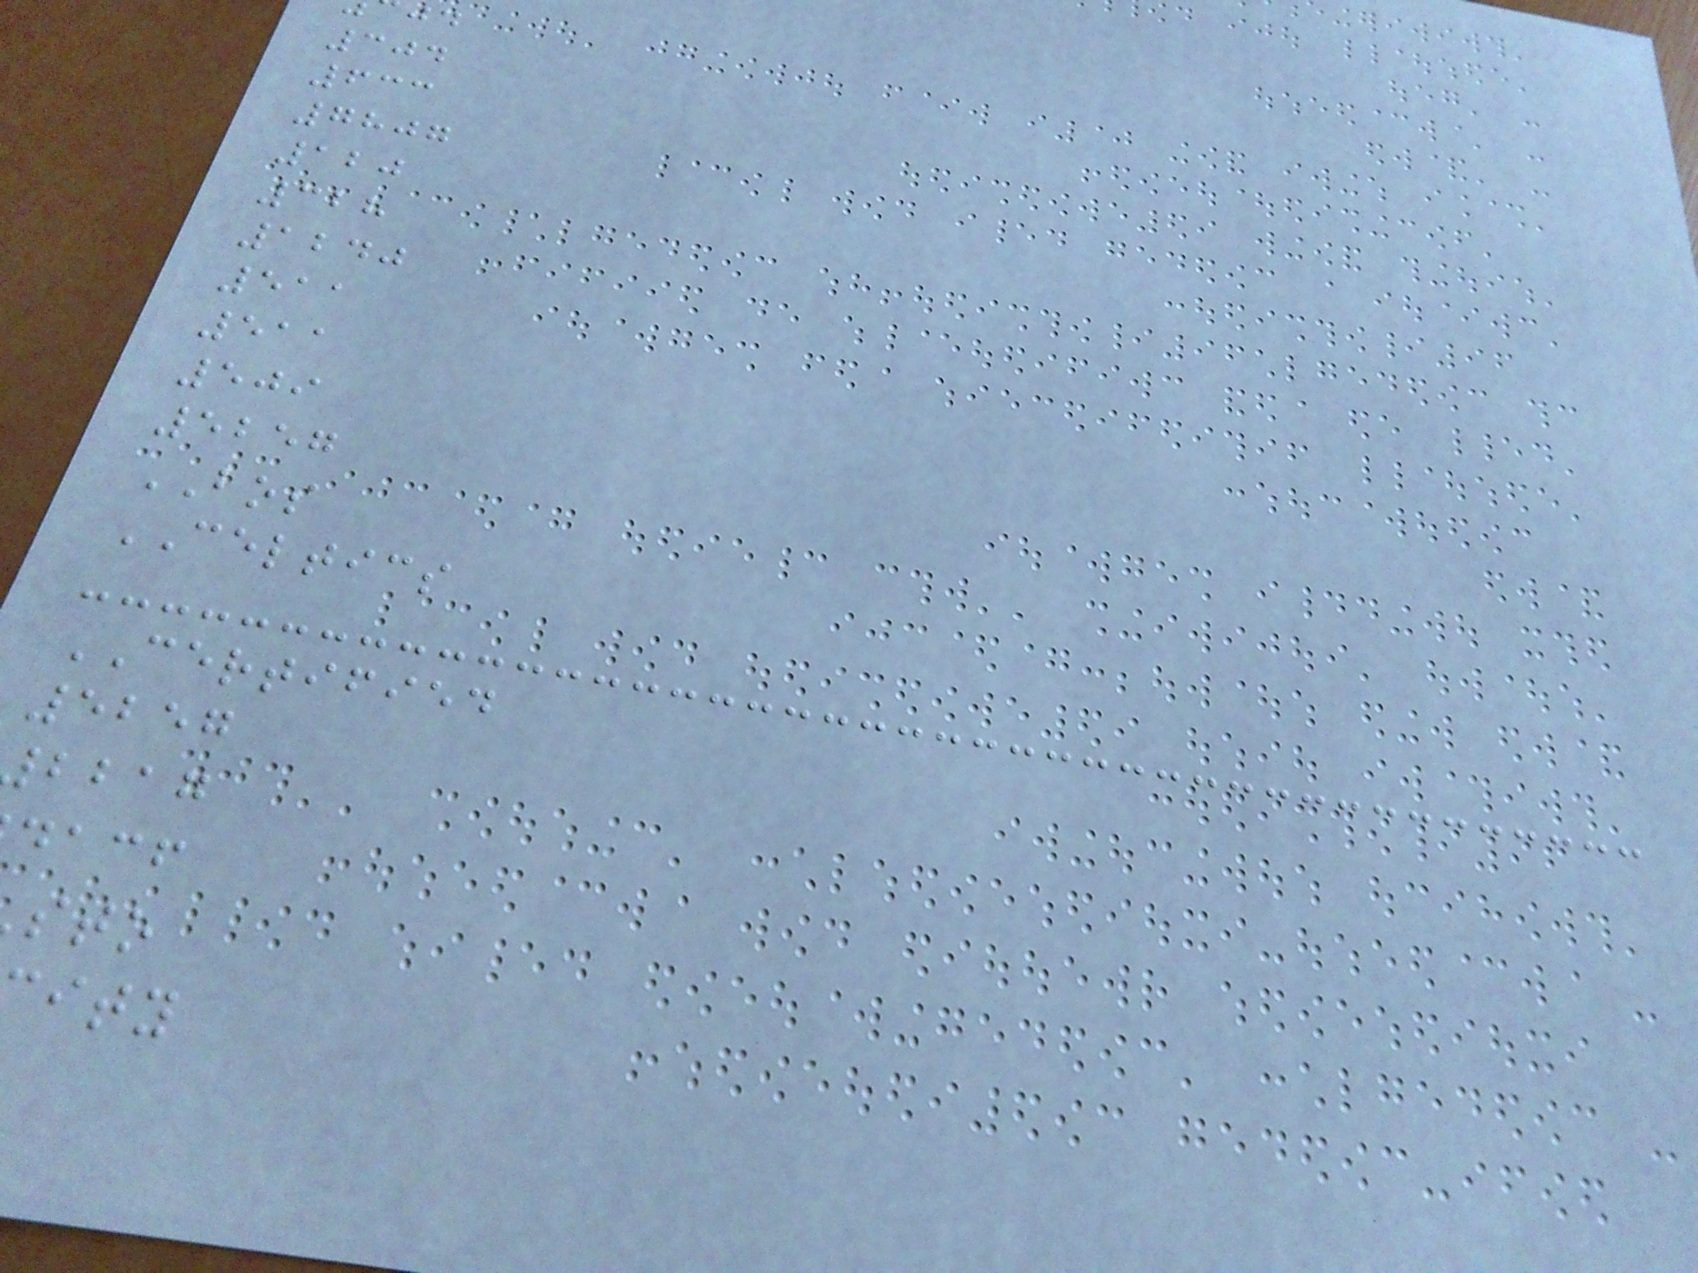304
633
7807
120
328
1240
511
511
509
5257
BOS
CELTICS
CERTIFIED
5257
bbag
dacf
